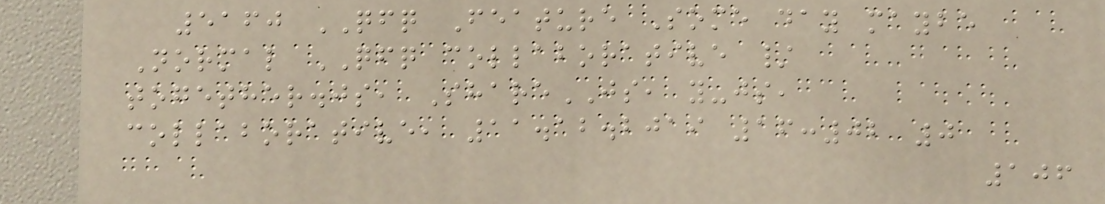5160 QFQ Feature Some day maybe
Normal QFQ collaborative /
together.js, ShareJS, y-js,
collaborative, 11.12.2019 16:02 0
106
